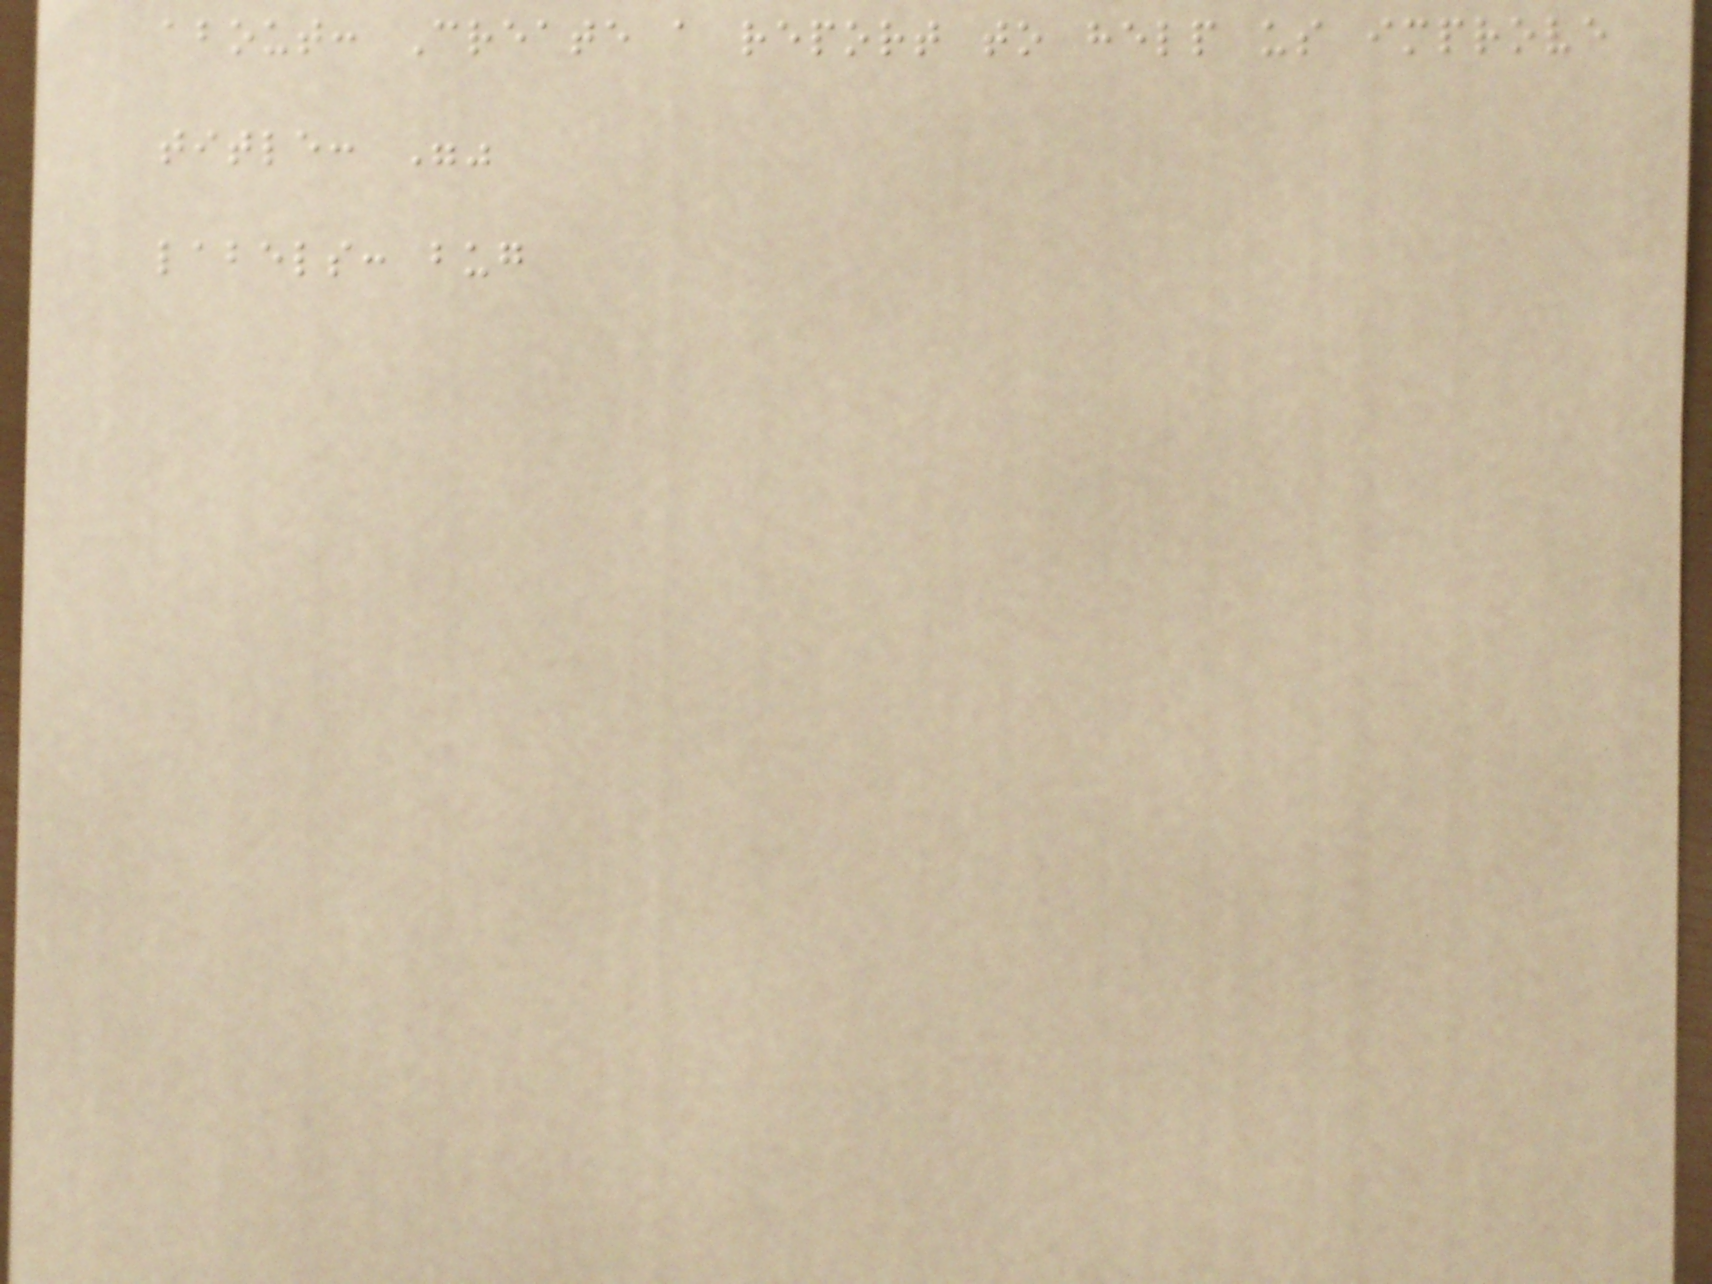about: Create a report to help us improve
title: ""
labels: bug
